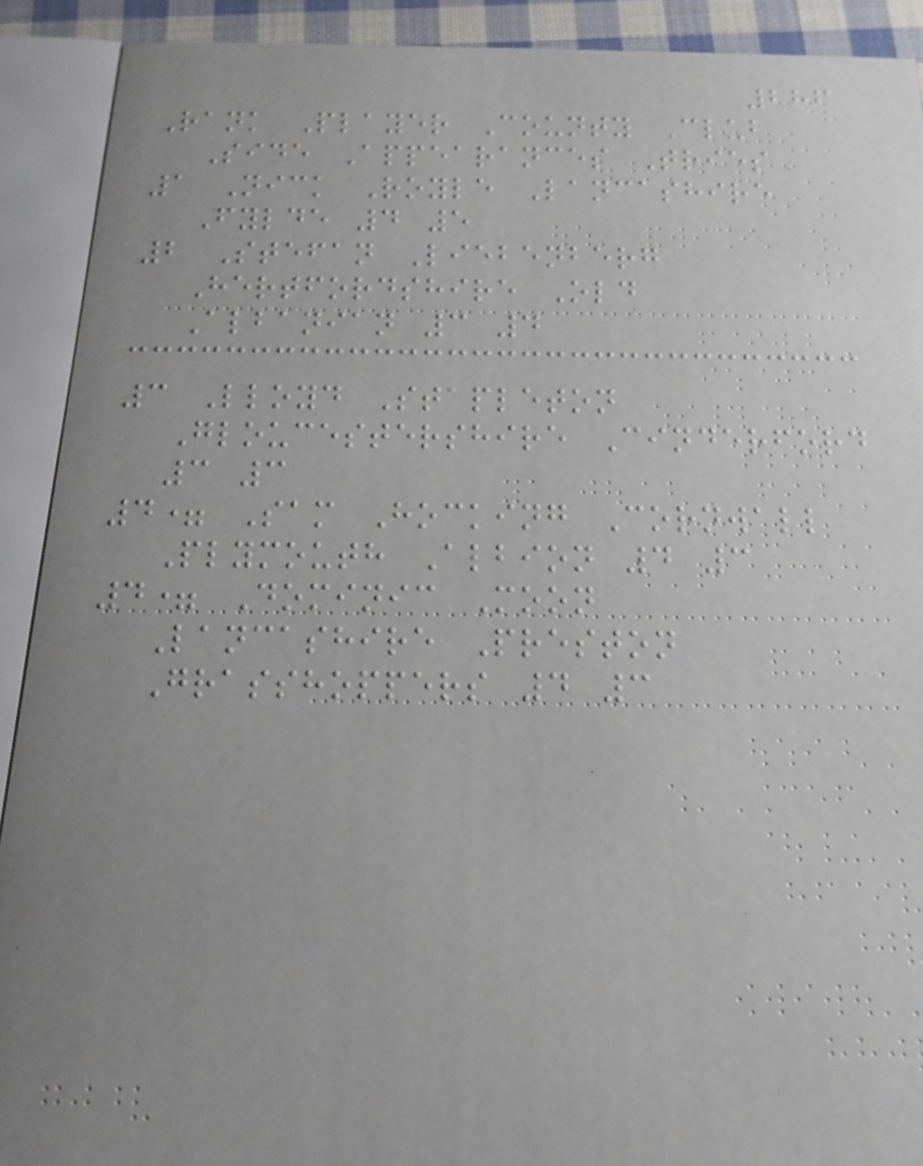286
Rank Player County Club
Side Appearances Tries
1 Nick Royle Lancashire
Fylde 4 5
2 Stefan Liebenberg
Hertfordshire Old
Albanian 3 4
3 Lloyd Stapleton
Gloucestershire Cinderford
3 3
4= Sam Hocking Cornwall
Plymouth Albion 4 3
4= Dominic Moon
Lancashire Preston
Grasshoppers 4 3
